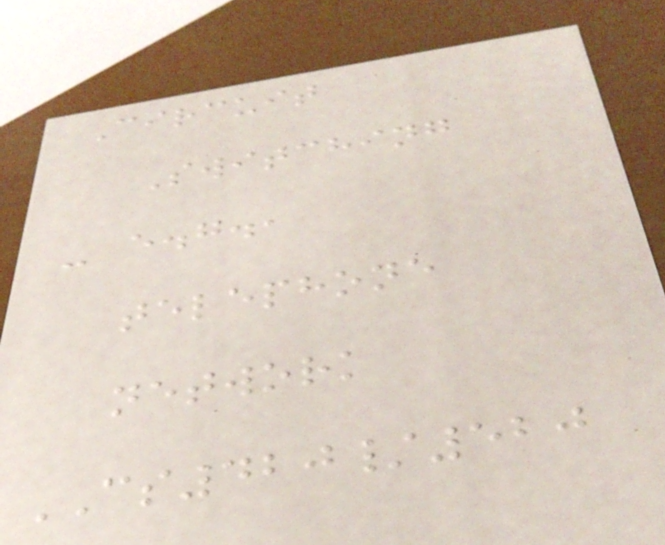Circuit
Switching
- e.g.,
telephone
network
CS420/520
